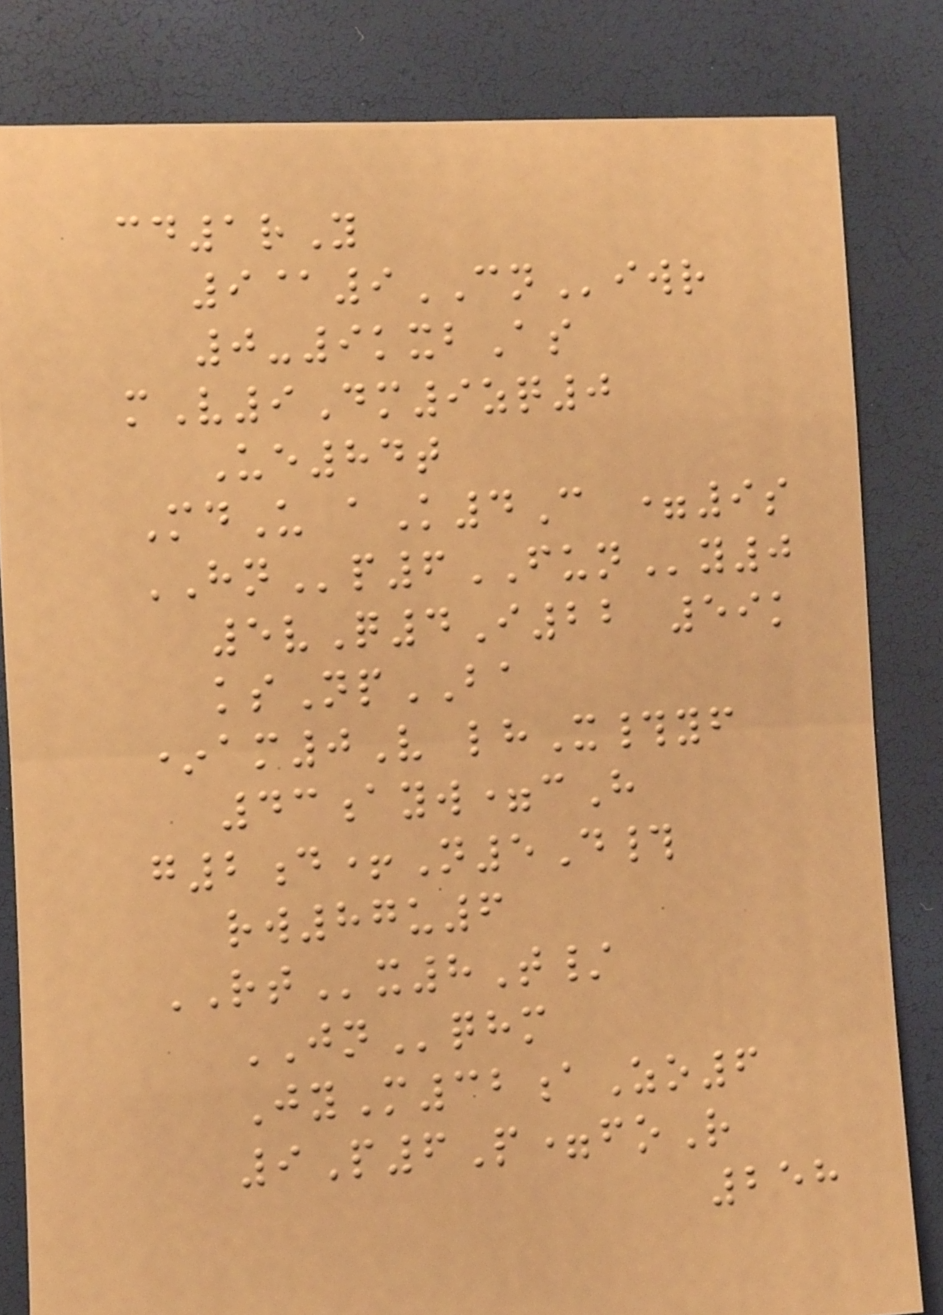cd1rY
9@9CNiwr
0-9kxbAs
mV9Dm9zq0
Ue84t
MdU aK4C =9s
HNp6FUNy0
5vQ4I22 59k
ksNpBA
*am0V lhX#yf
43ayw=cH
g2d+N5D#
rw87u6
RTx8T/
JNqhm
JyM32aZo6
9P6P=foR
258
